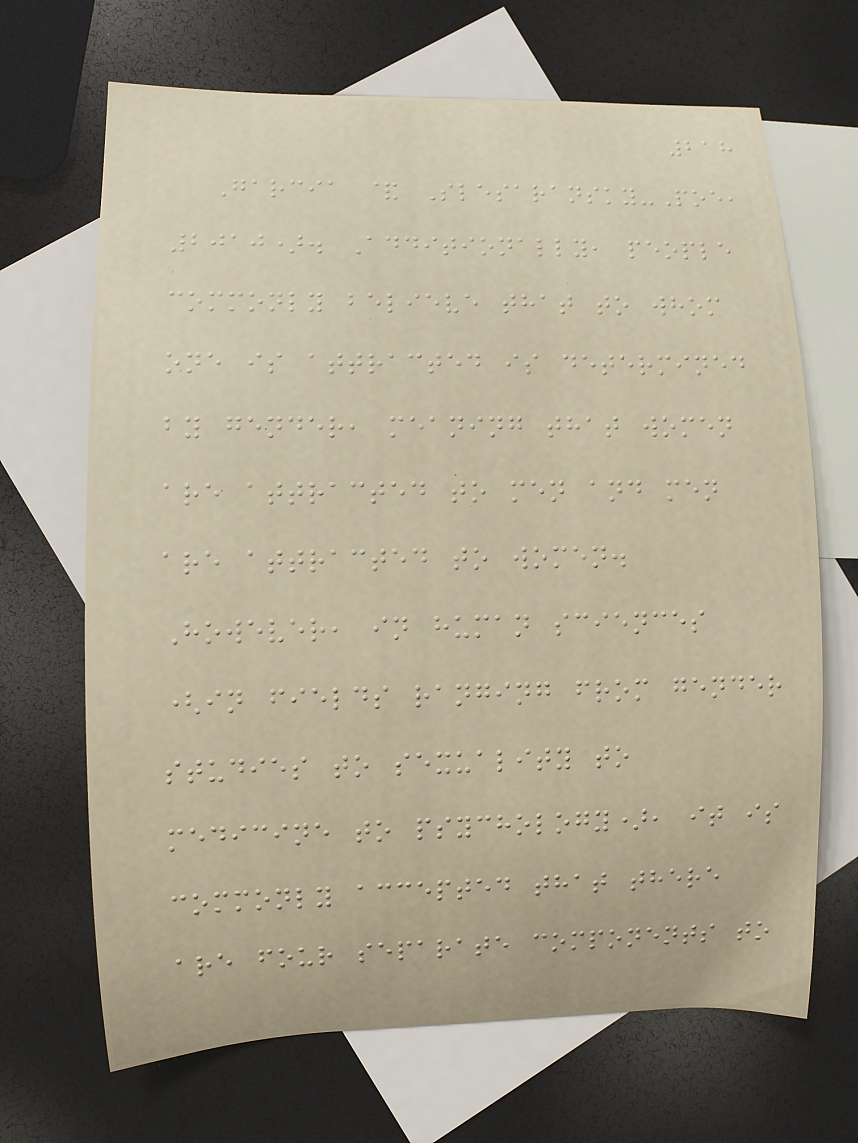218
Garcia & Slesaransky-Poe,
2010). Additionally, people
commonly believe that to whom
one is attracted is determined
by gender, meaning that women
are attracted to men and men
are attracted to women.
However, in human sciences
(in fields ranging from gender
studies to sexuality to
medicine to psychology), it is
commonly accepted that there
are four separate components to
